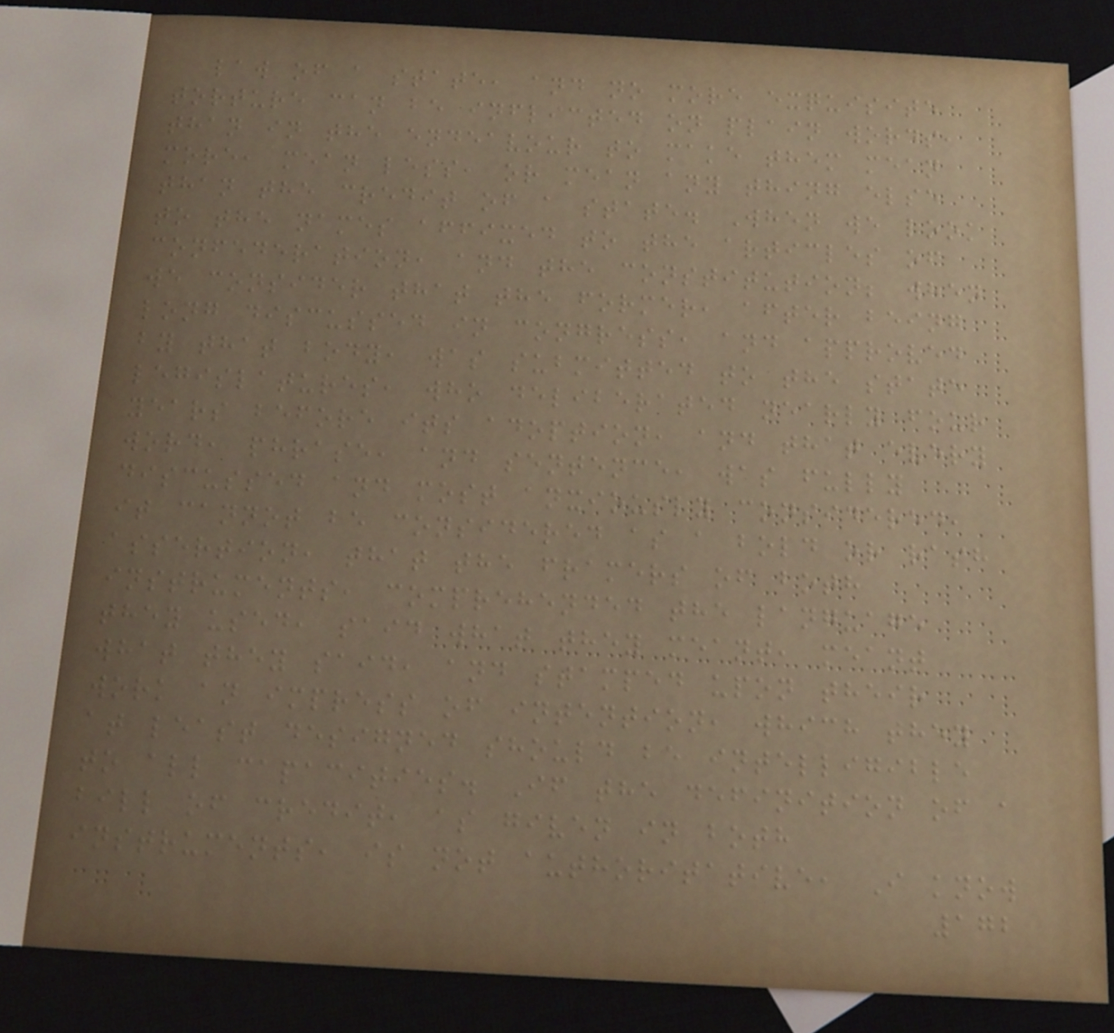law of a state, and no more exquisite
torture can be inflicted on plain words,
than in the endeavour to make them mean
more, mean less, or mean any thing else
than the credit of a state. When we look
to the names affixed to the articles of
confederation, and the constitution; when
we consider that the former, after being
long discussed in congress, and approved
by that body, was submitted to the state
legislatures, who deliberated nearly four
years before its adoption, and that every
word, phrase, and sentence, was fully
discussed and most anxiously considered,
it cannot be considered as a bold or rash
assertion, that the framers of both
instruments, comprehended the language
they used, said what they meant, meant
what they said, and stamped upon their
work an impress of intention, which they
at least designed should be intelligible
to all capacities. If the definition of a
bill of credit, as given in both
instruments, is not authoritative, I know
172
